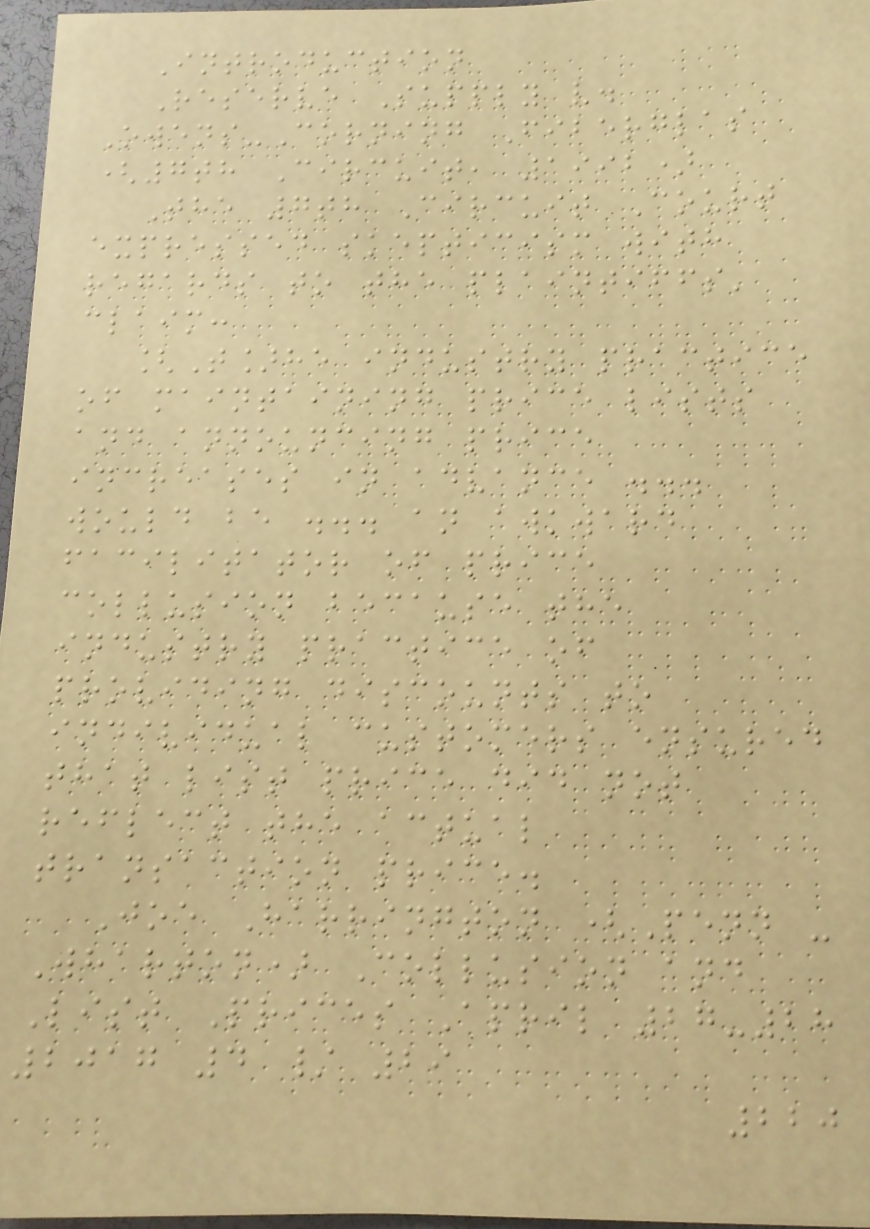Introduction
Reserve Supply v.
Owens-Corning Fiberglas
(7th Circuit, 1992)
The 7th Circuit Court
expressed skepticism with
regards to the plaintiffs'
claim:
[T]he industry practice
of maintaining price lists
and announcing price
increases in advance ...
would be ... an awkward
facilitator of price
collusion because the
industry practice of
providing discounts to
individual customers ensured
that list price did not
reflect the actual
transaction price.
Joe Harrington (Penn -
Wharton) Collusion and
List Prices April 27-28
2017 4 / 29
220
